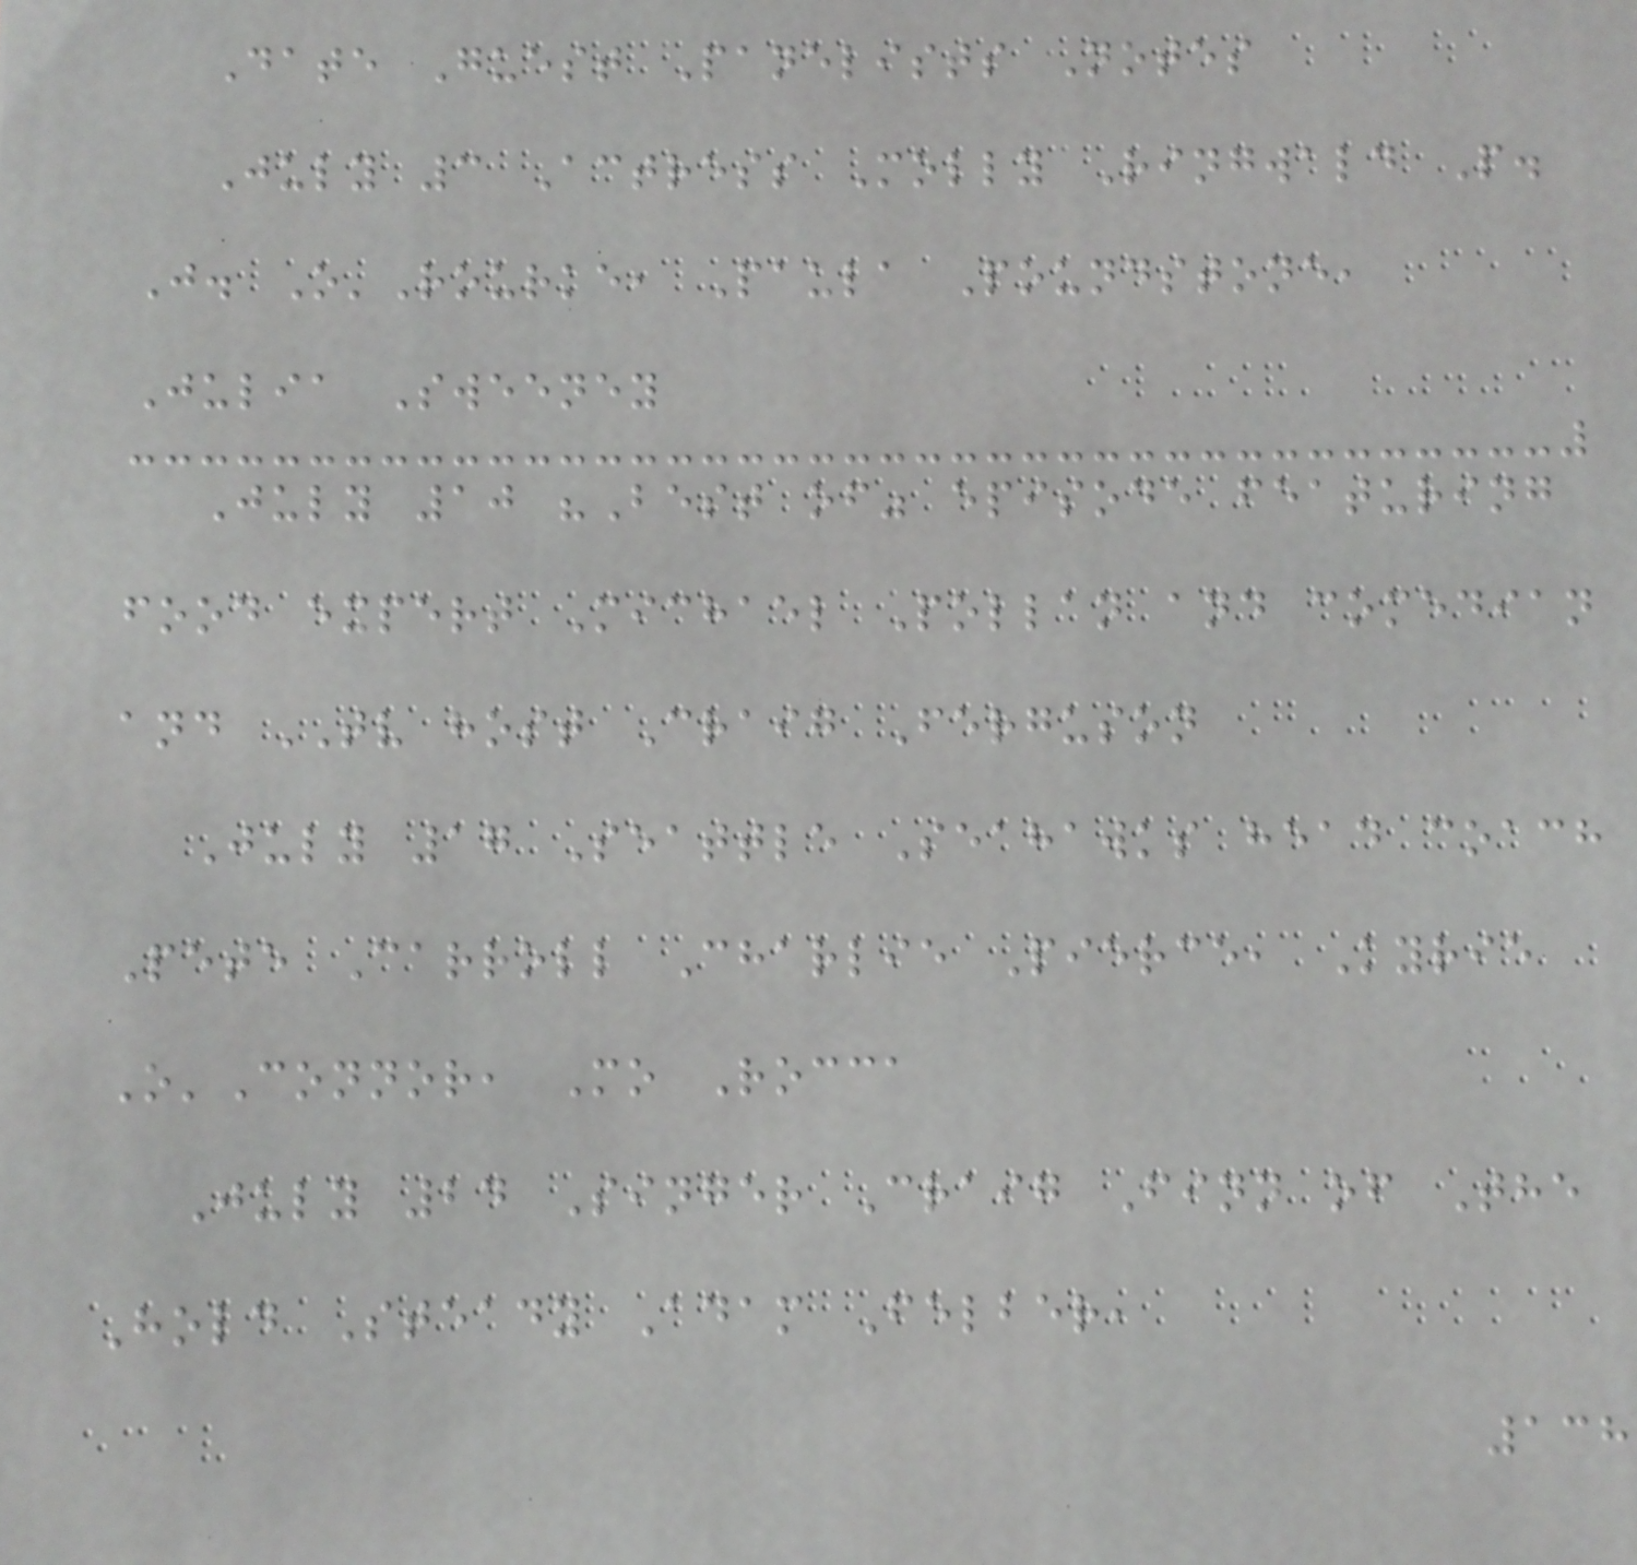Date Guest Panelists Notes
July 3 Actress Molly Ringwald P.
J. O'Rourke, Paula Poundstone,
Julia Sweeney
July 10 "Best of" episode featuring
food expert Michael Pollan and comedian
and TV host Craig Ferguson
July 17 Seattle Seahawks head coach
Pete Carroll Charlie Pierce, Kyrie
O'Connor, Mo Rocca
July 24 Singer Craig Finn of The
Hold Steady Adam Felber,
138
